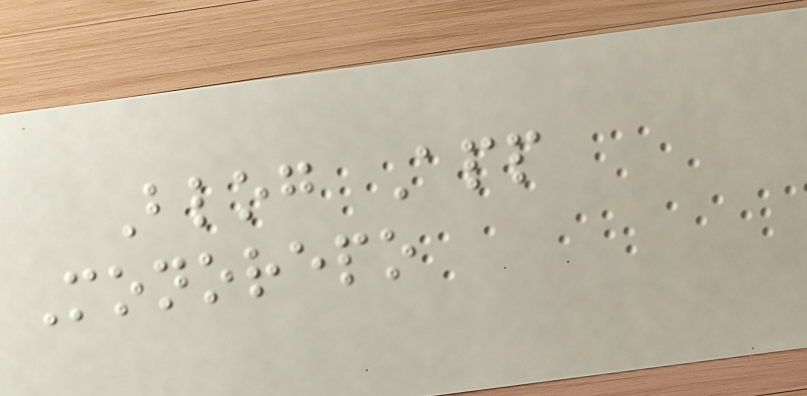Blog App
Monorepo
